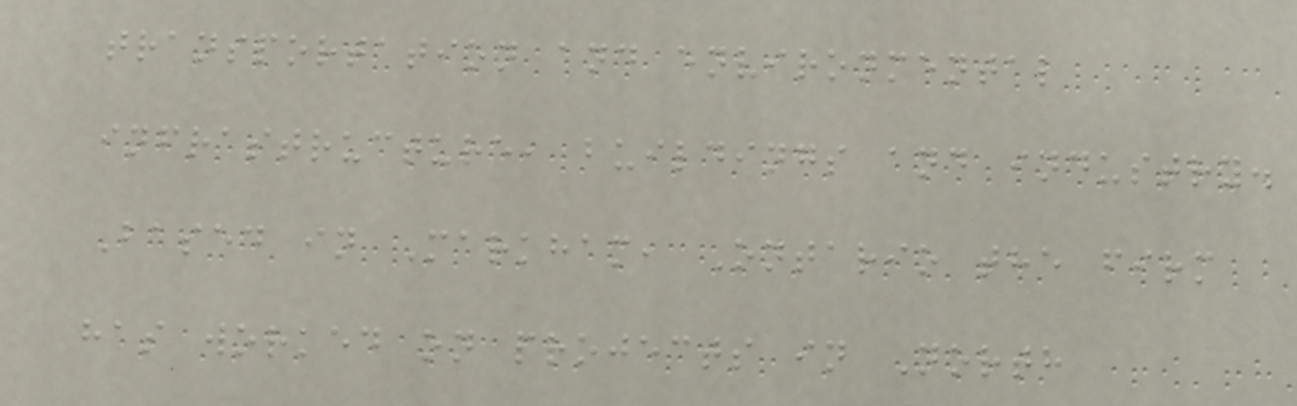transportation and environmental
infrastructure, buildings and industry.
Based in Markham, Ontario the firm
has worked on projects in North
